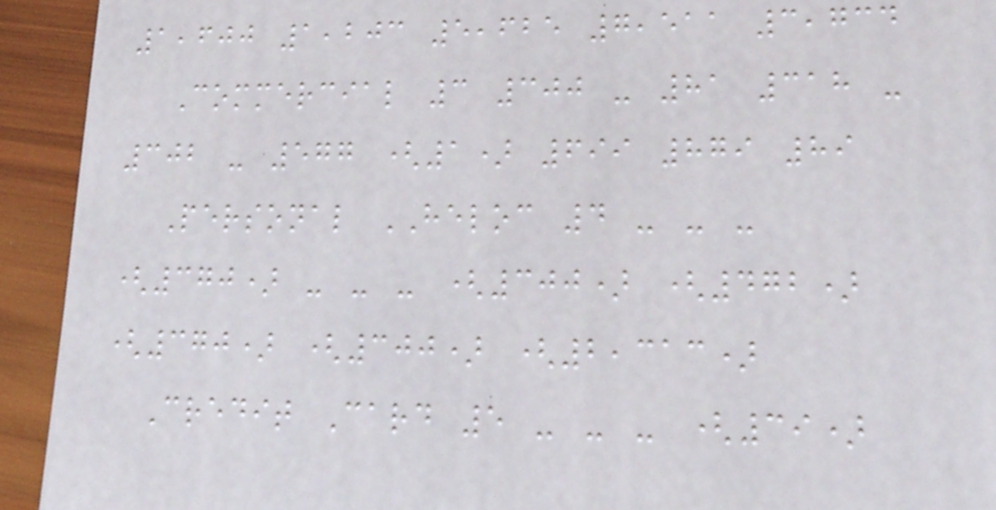1,600 1,203 5,625 7,511 3,734
Commercial 3 300 - 81 318 -
302 - 577 (1) 699 879 89
Personal HELOC 4 - - -
(370) - - - (300) (472)
(370) (300) (2,313)
Credit Card 5 - - - (39)
